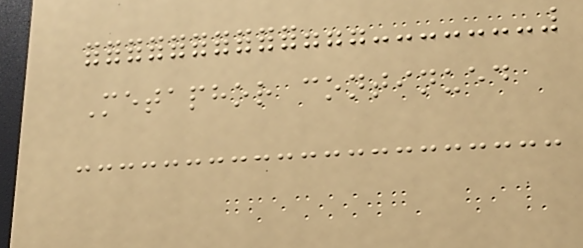Metaphor continued
